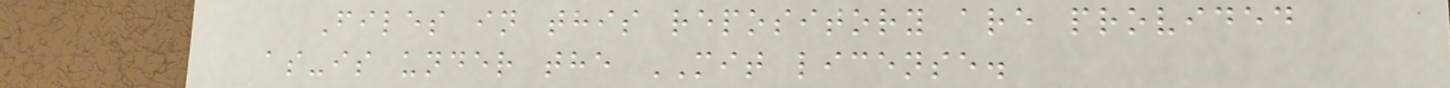Files in this repository are provided
as-is under the MIT license.
